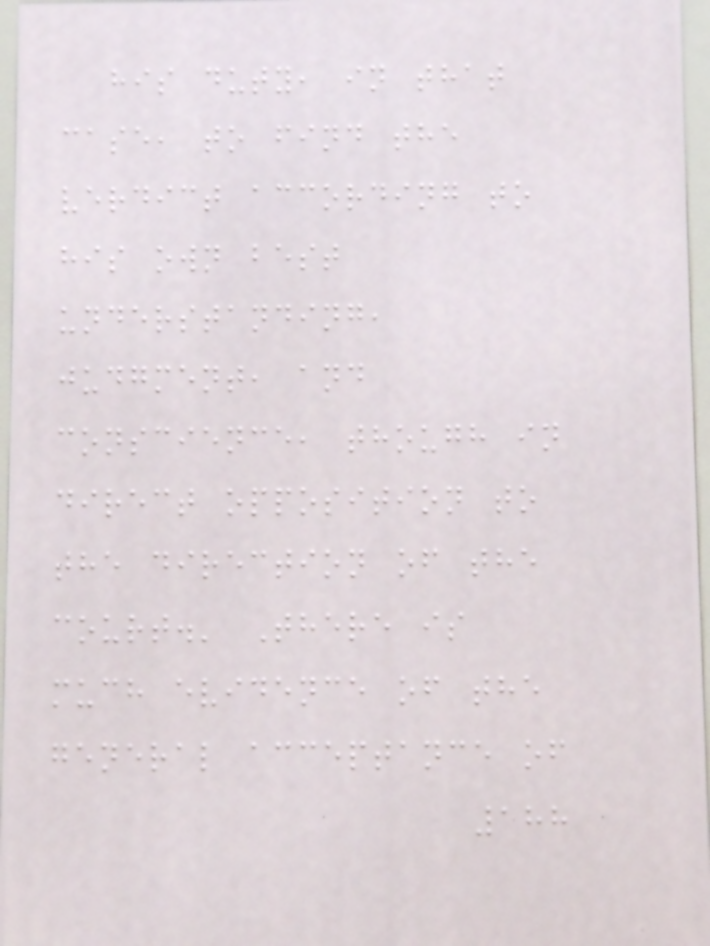his duty, in that
case, to find the
verdict according to
his own best
understanding,
judgment, and
conscience, though in
direct opposition to
the direction of the
court.' There is
much evidence of the
general acceptance of
188
